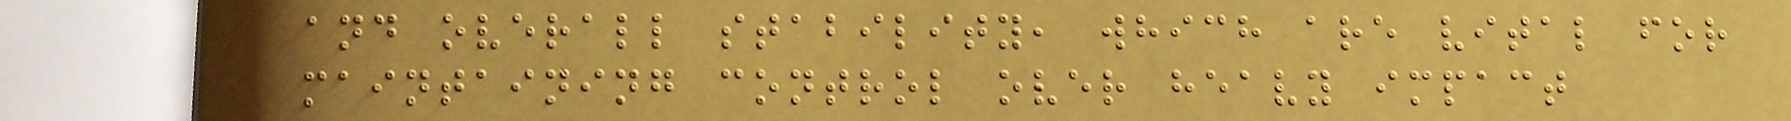and overall stability, which are vital for
maintaining control over heavy impact
